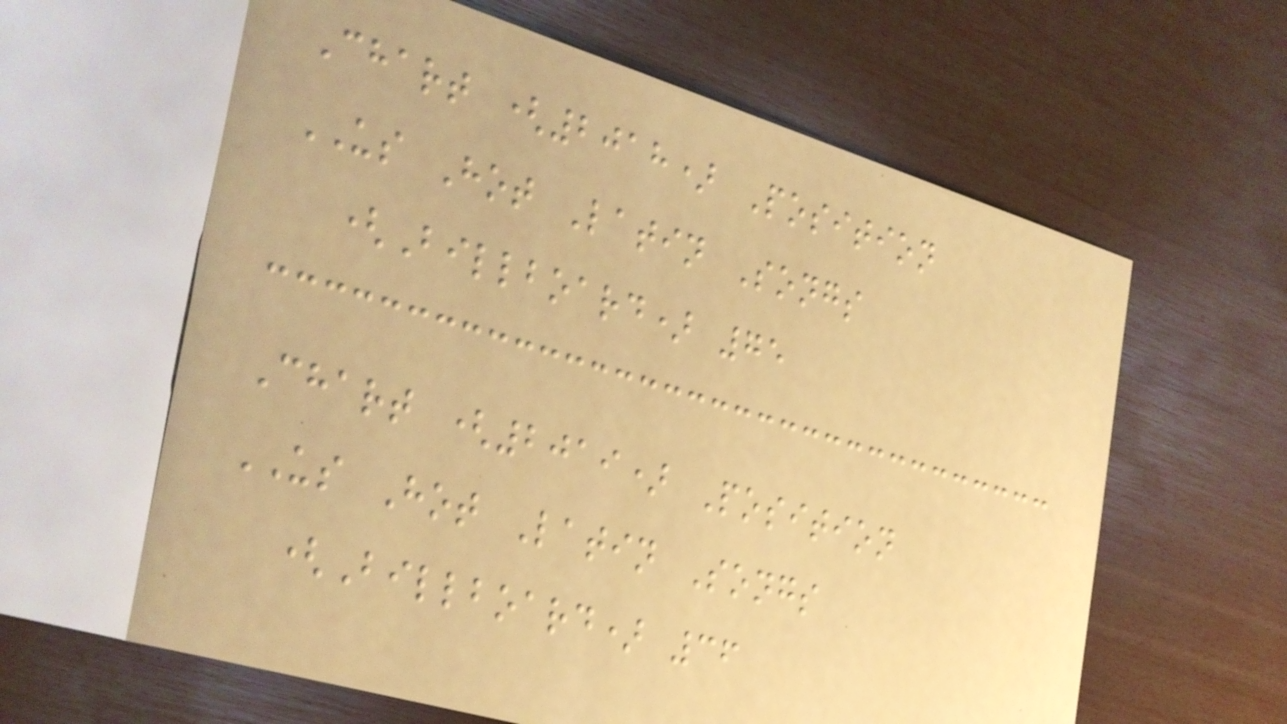Chart (2018) Position
US Hot Latin Songs
(Billboard) 75
Chart (2019) Position
US Hot Latin Songs
(Billboard) 36
